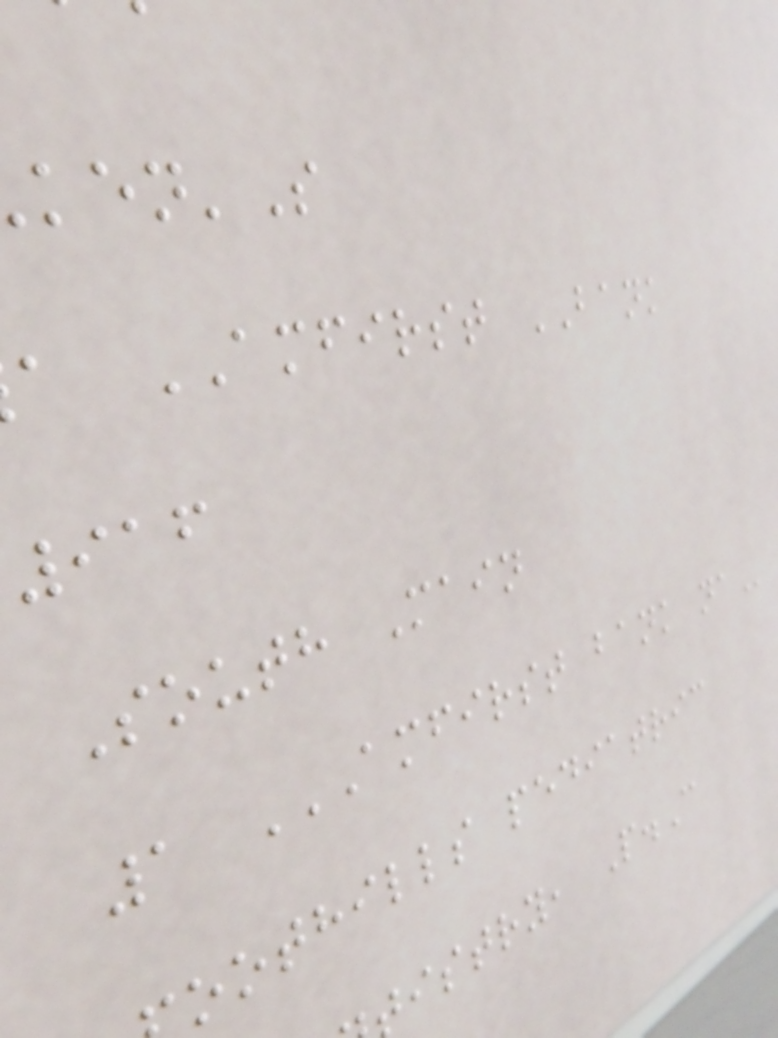a AMFIRST BANK
916
South Main
1 AMFIRST BANK NA
oothills pediatric
istry, P.C
